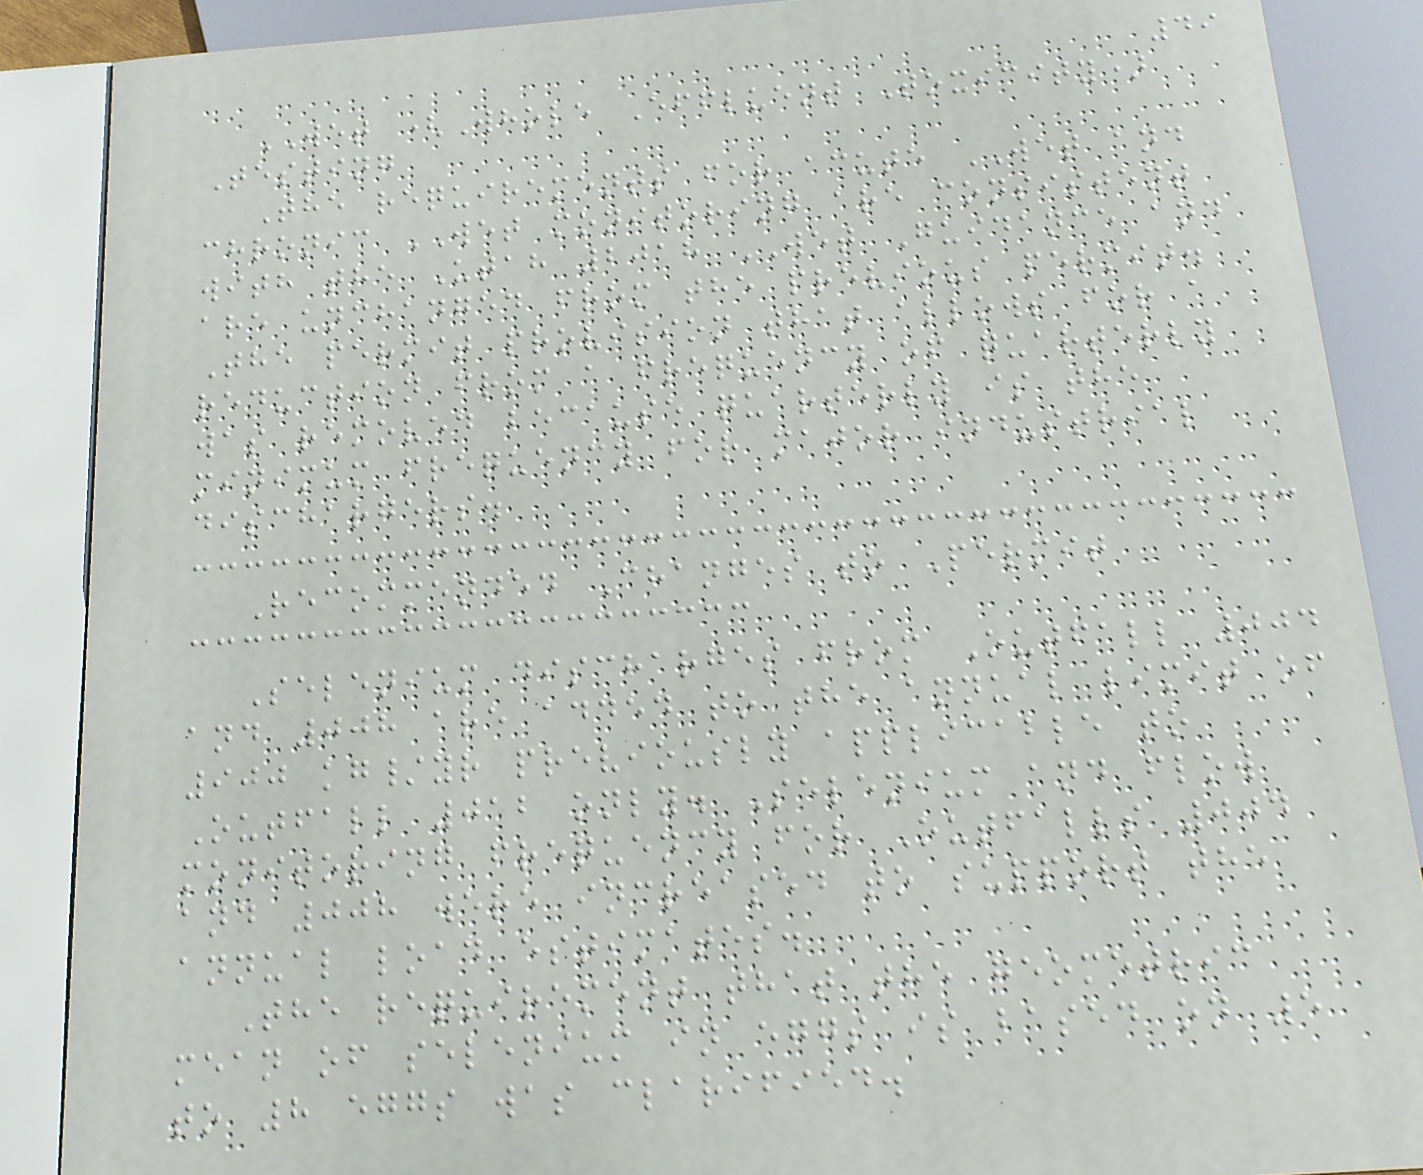49
WET (Whole Effluent Toxicity)
Testing
The requirements for acute WET and
chronic WET monitoring are consistent
with the Utah 2018 WET Guidance and
are unchanged from the previous permit.
The permit provision that allows for a
reduction from a frequency of quarterly
was removed because quarterly is the
minimum frequency for major industrial
dischargers.
Recommended Changes to Permit
Selenium discharges from Outfall 004
and 008 are added to the annual limit of
900 kg/yr previously applicable to
Outfall 012 only. Selenium and flow
monitoring frequency for Outfalls 004
and 008 were increased to support the
annual load estimates.
The requirement that the geometric
mean of selenium in eggs is based on 5
to 8 eggs was clarified.
